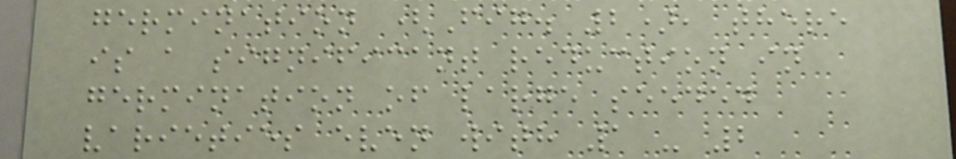germination (Fig. 2), there
is a significant reduction in
germination of large seeded
varieties even with 1 - 2
